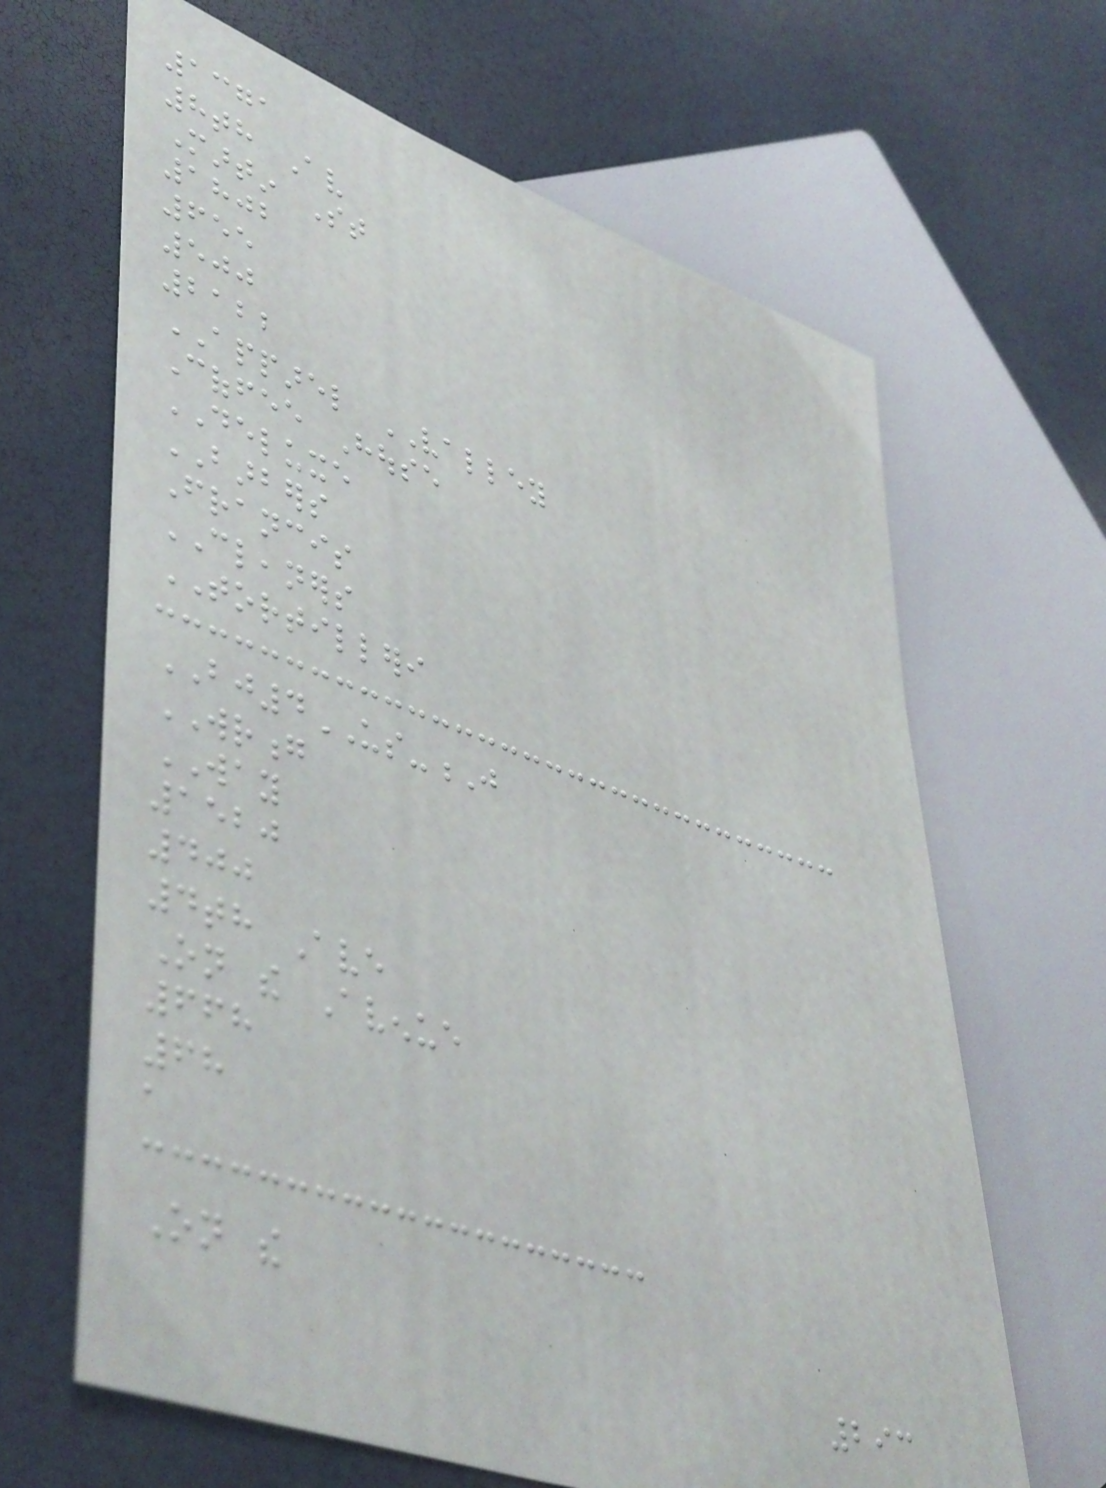1371
8th Av
Martin St
1802
655
500
2122
APPAREL VALLEY
Coffee House
DELUXE
BARBERS
Francis
CLEANERS
TORTILLERI
BJ4US-J
WRONG
WAY
1520
400
4th Ave
On the Avenue
668
68
a
On the
293
